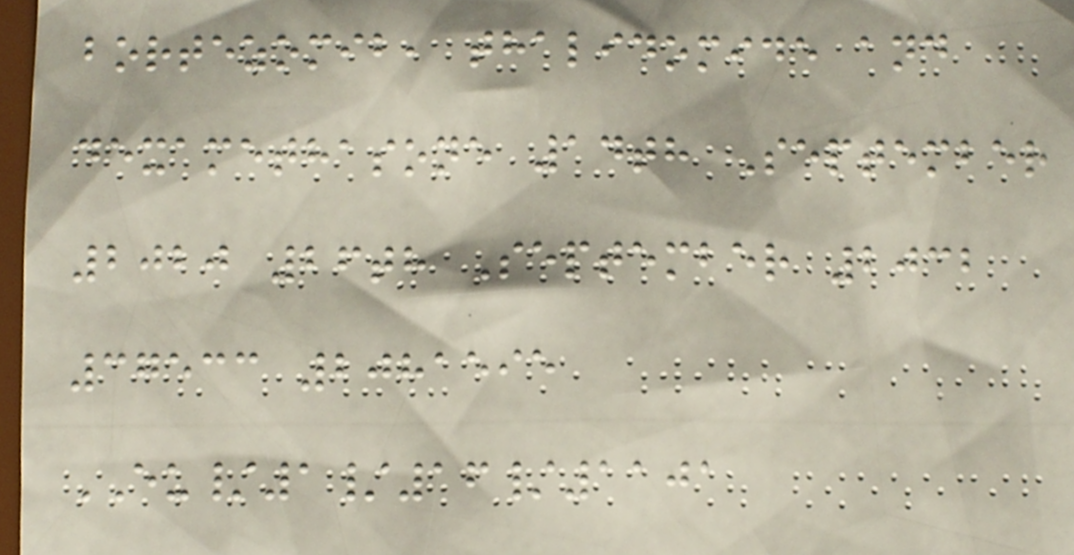bortezomib, thalidomide and
dexamethasone 14th September
2020 26th September 2032
37533 2081595
EU/1/16/1101
